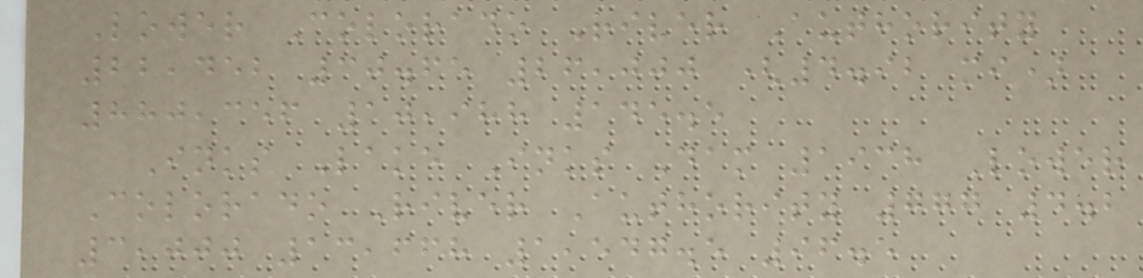Lower Colorado River Authority
22,452 30.65 26,000 (4.92 mi)
880,356 10,988 145.5
Inks Lake Inks Dam 1938 Lower
Colorado River Authority 777 4.2
3,000 13,668 1,547.5 96.5
